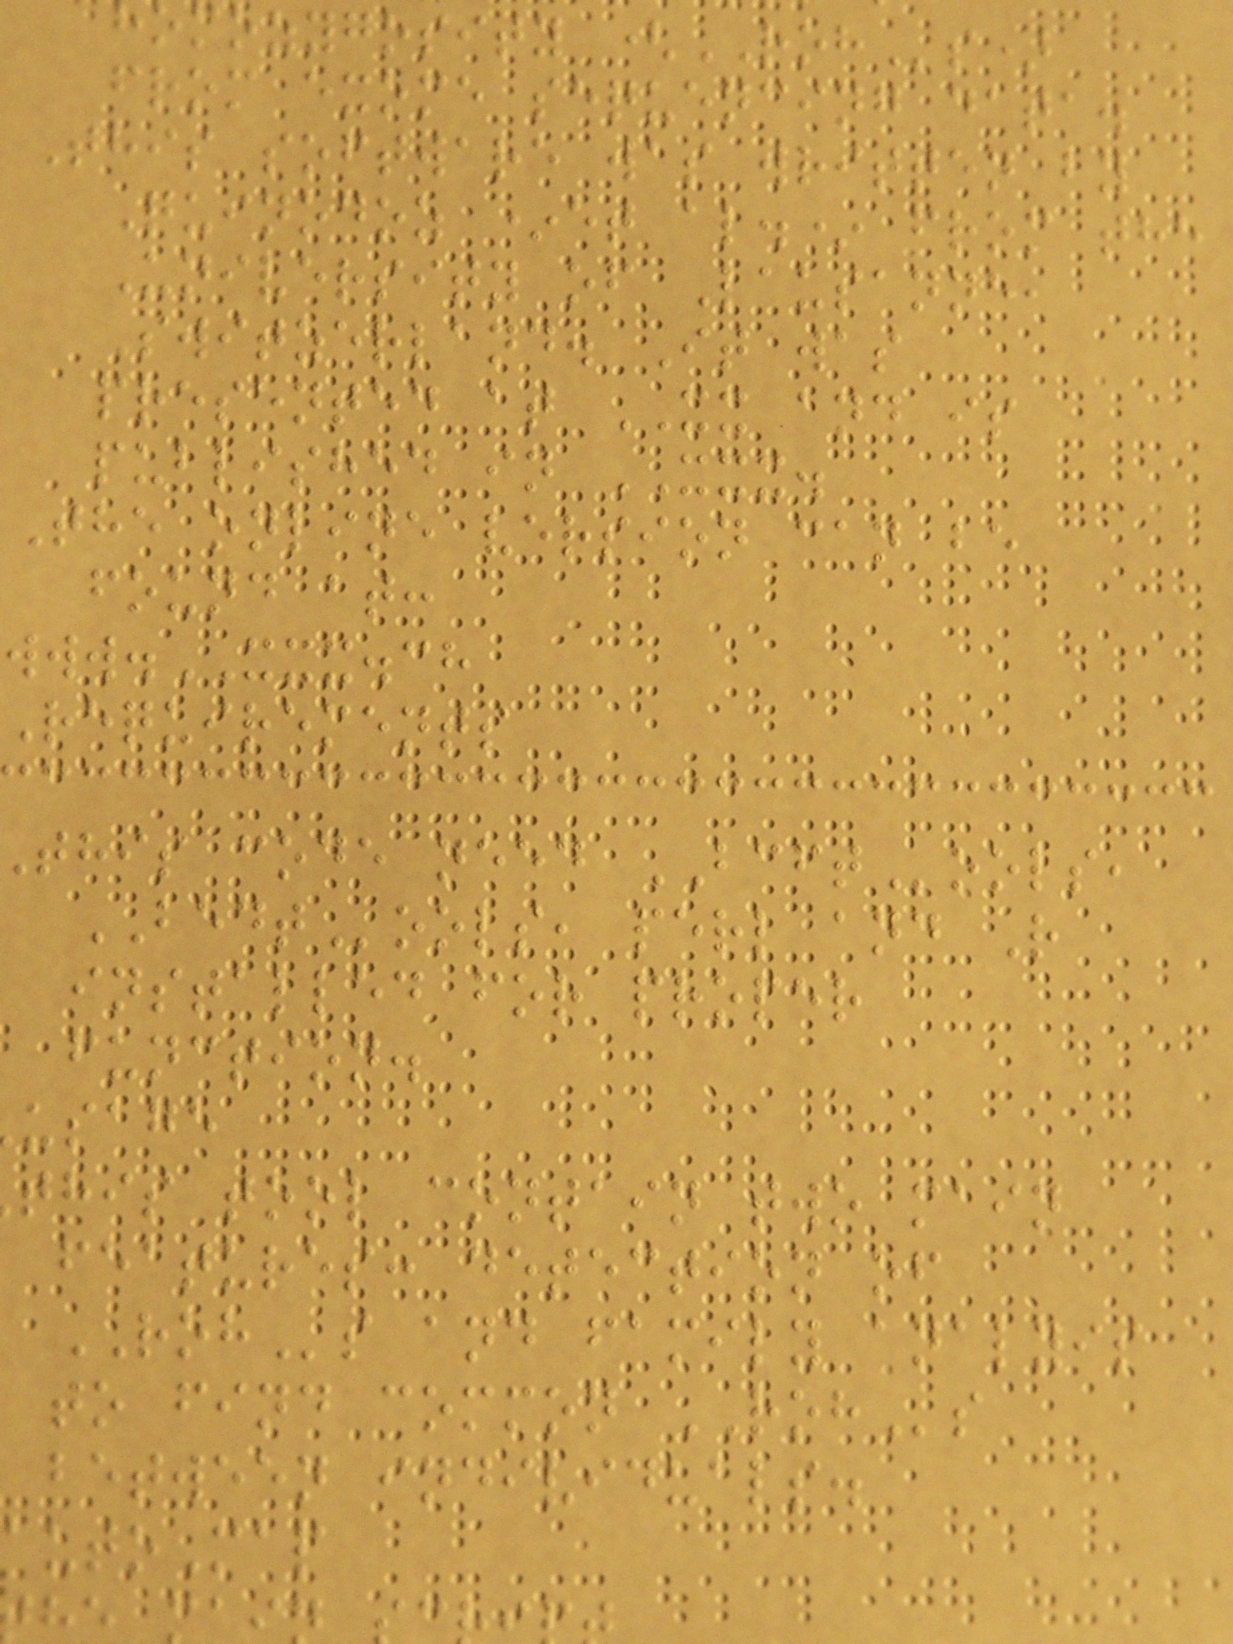homozygosity (ROHs)
from exome sequencing data.
This software was written by
Quinodoz *et al.* from the
University of Lausanne,
Switzerland. It was
presented at XX and is
published in XXX.
The online version can be
found at:
www.XXX.ch
Requirements
this code need BCFTools,
BEDTools, perl and R
installed for proper
function.
usage
this tool contain two main
features: detection of
ROHs and family analyis
to find common ROHs
between individuals.
utoMap
